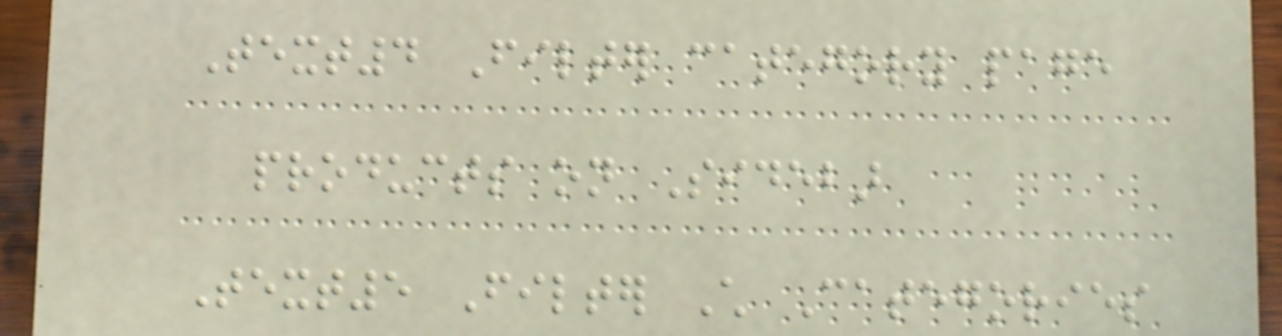Text4 Filter category page
products on Sidebar
Text5 Filter Child Categories
